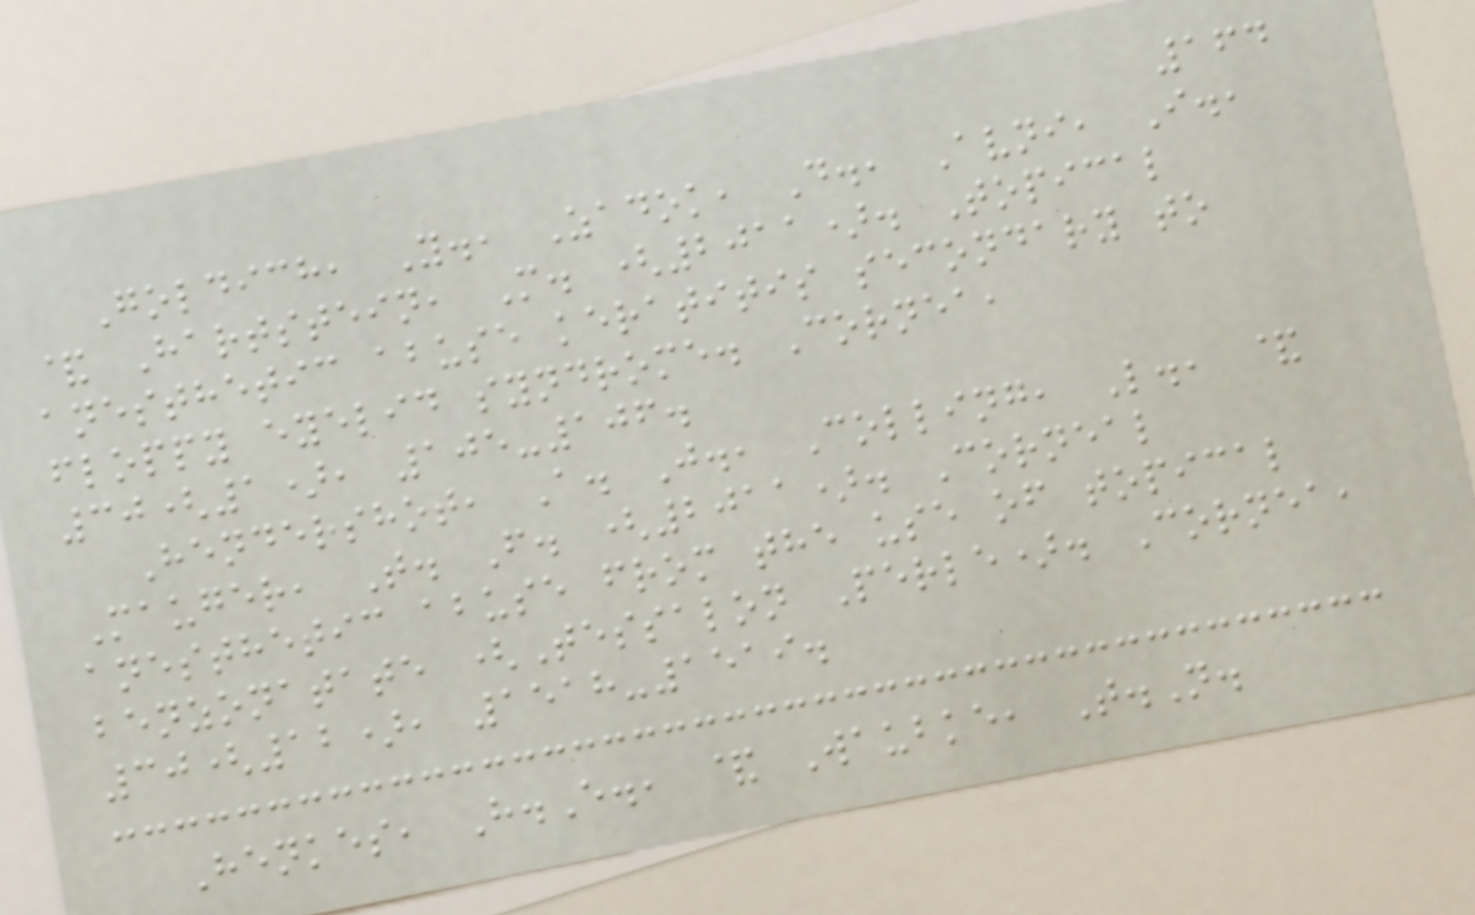164
Goldich, Y., Zadok, D., Avni, I.,
& Hartstein, M. (2011). Topical
anesthetic abuse keratitis secondary to
floppy eyelid syndrome. Cornea,
30(1), 105-106.
Hendershot, A. J., Colling, L., &
Mauger, T. F. (2011). Corneal
anesthetic abuse from the use of topical
benzonatate (Tessalon Perle). Cornea,
30(12), 1518-1519.
Henkes, H.E., & Waubke, T.N.
